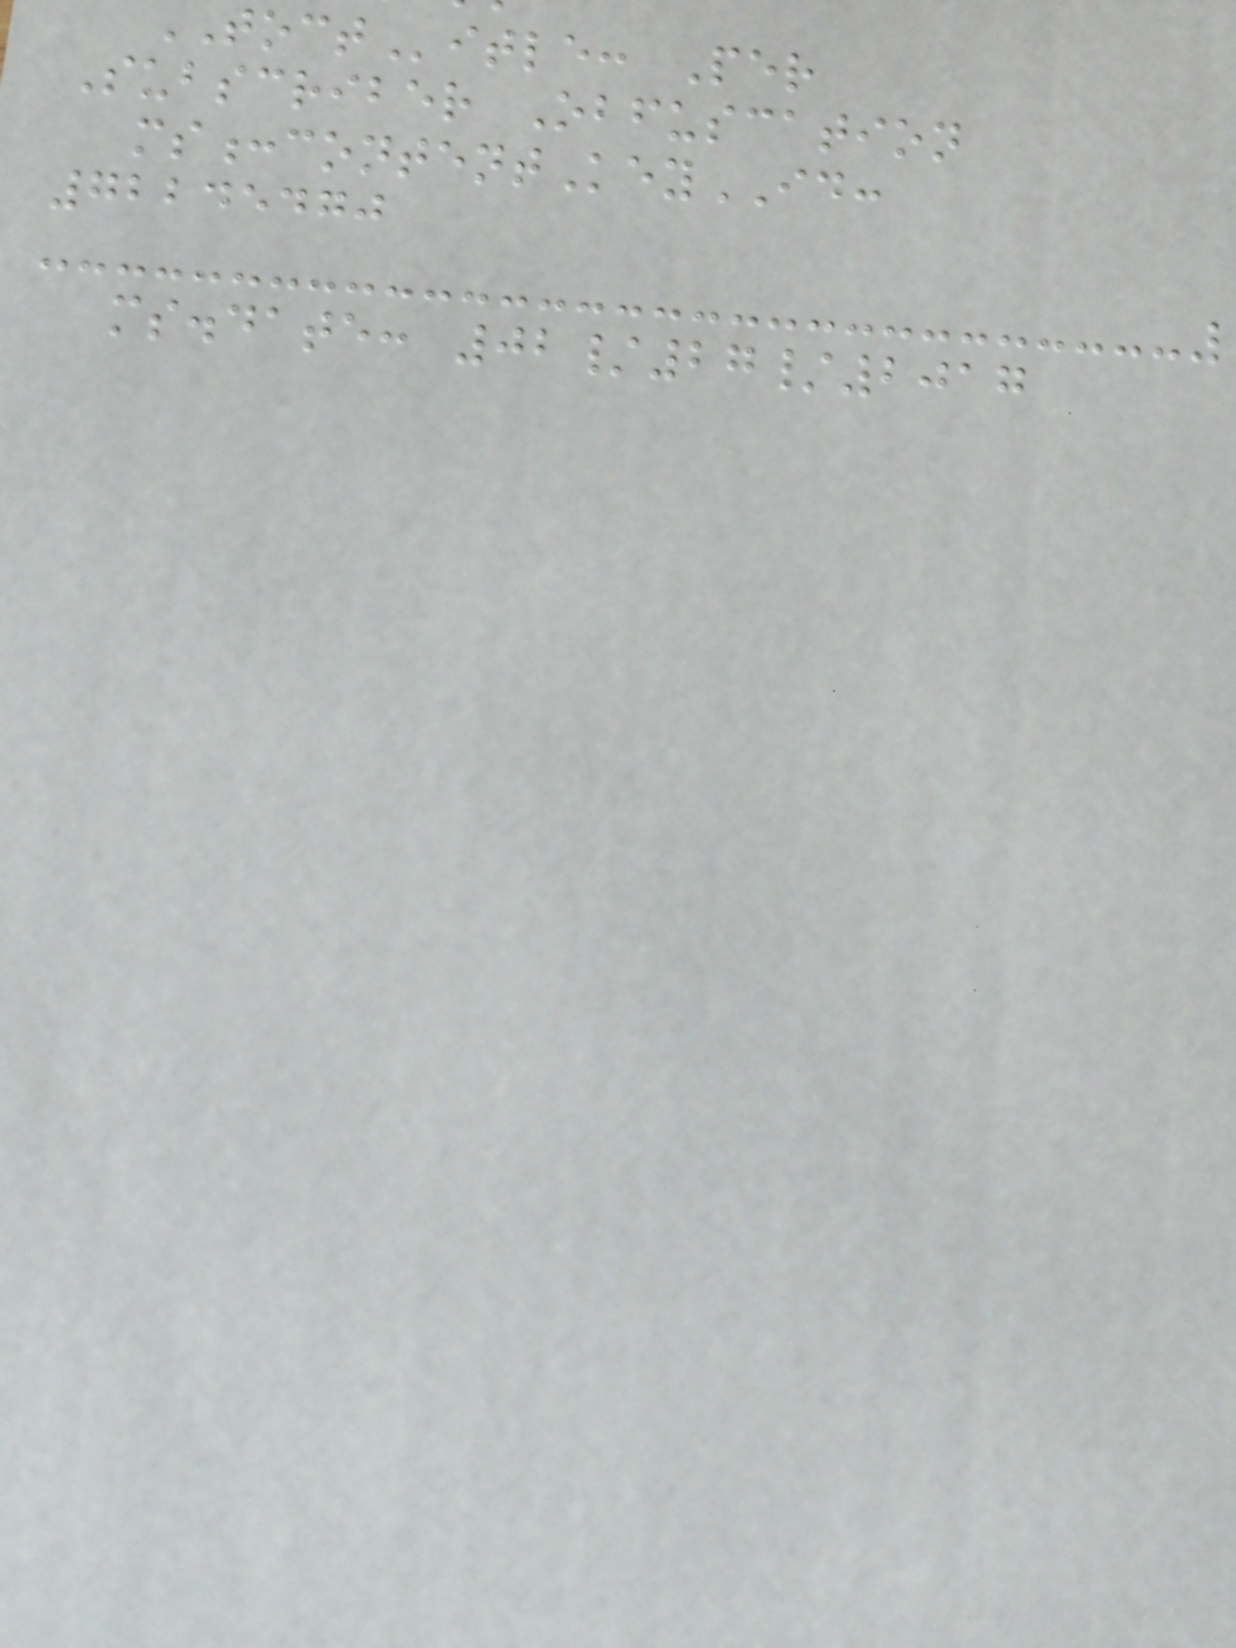itle: Per
Subscriber Obfuscation
ms:contentKeyID:
72245470
ms.date: 02/27/2017
